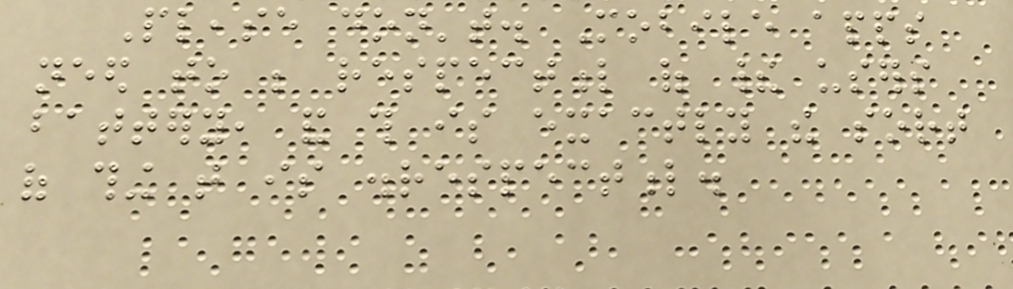Please don't. Mobile apps
need to be respectful of their users
battery, and this is exactly the sort
of thing that is disrespectful.
